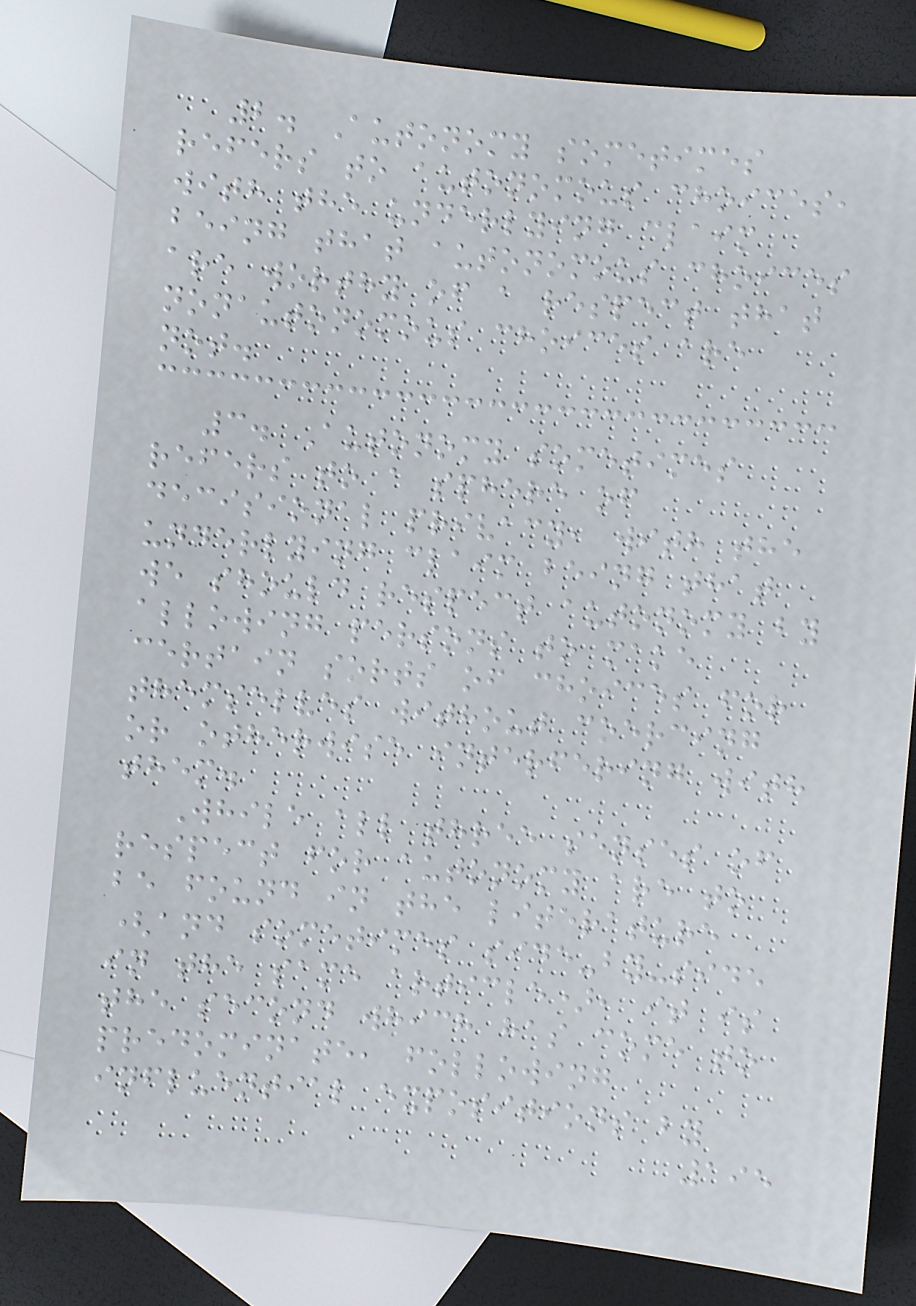2. Autonomy sometimes
refers to autonomous choices,
with the underlying claim
being that autonomous choices
are worthy of a respect that
nonautonomous choices are
not.
3. Autonomy sometimes
refers to a sphere of
decisional privacy, with the
underlying claim being that
we should respect autonomy by
allowing persons to make
certain sorts of choices for
themselves without coercing
or otherwise interfering with
them.
While all three senses of
respect for autonomy are to
be found in the literature
(and sometimes side-by-side
in the same article), it is
the second which has come to
predominate, following
influential expositions by
195
